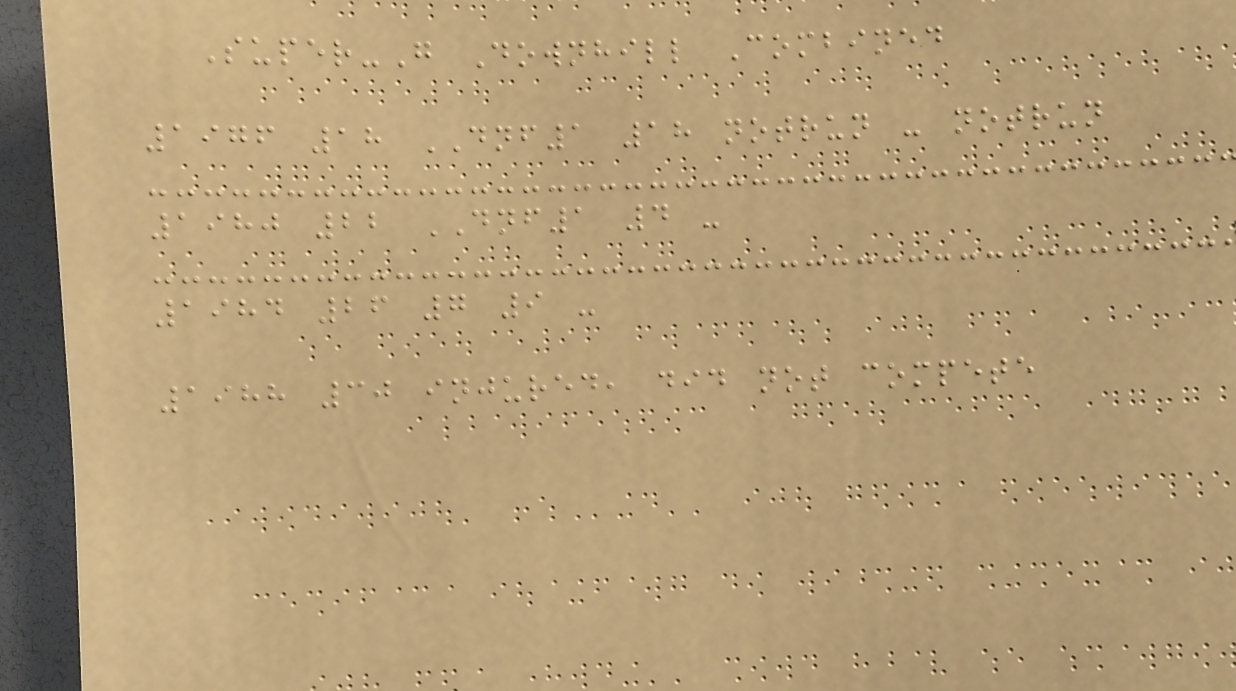Super-G Downhill Combined
1976 18 DNF1 18 notrun - notrun
1980 22 DNF1 4 -
1984 26 7 9 -
1988 30 injured, did not compete
